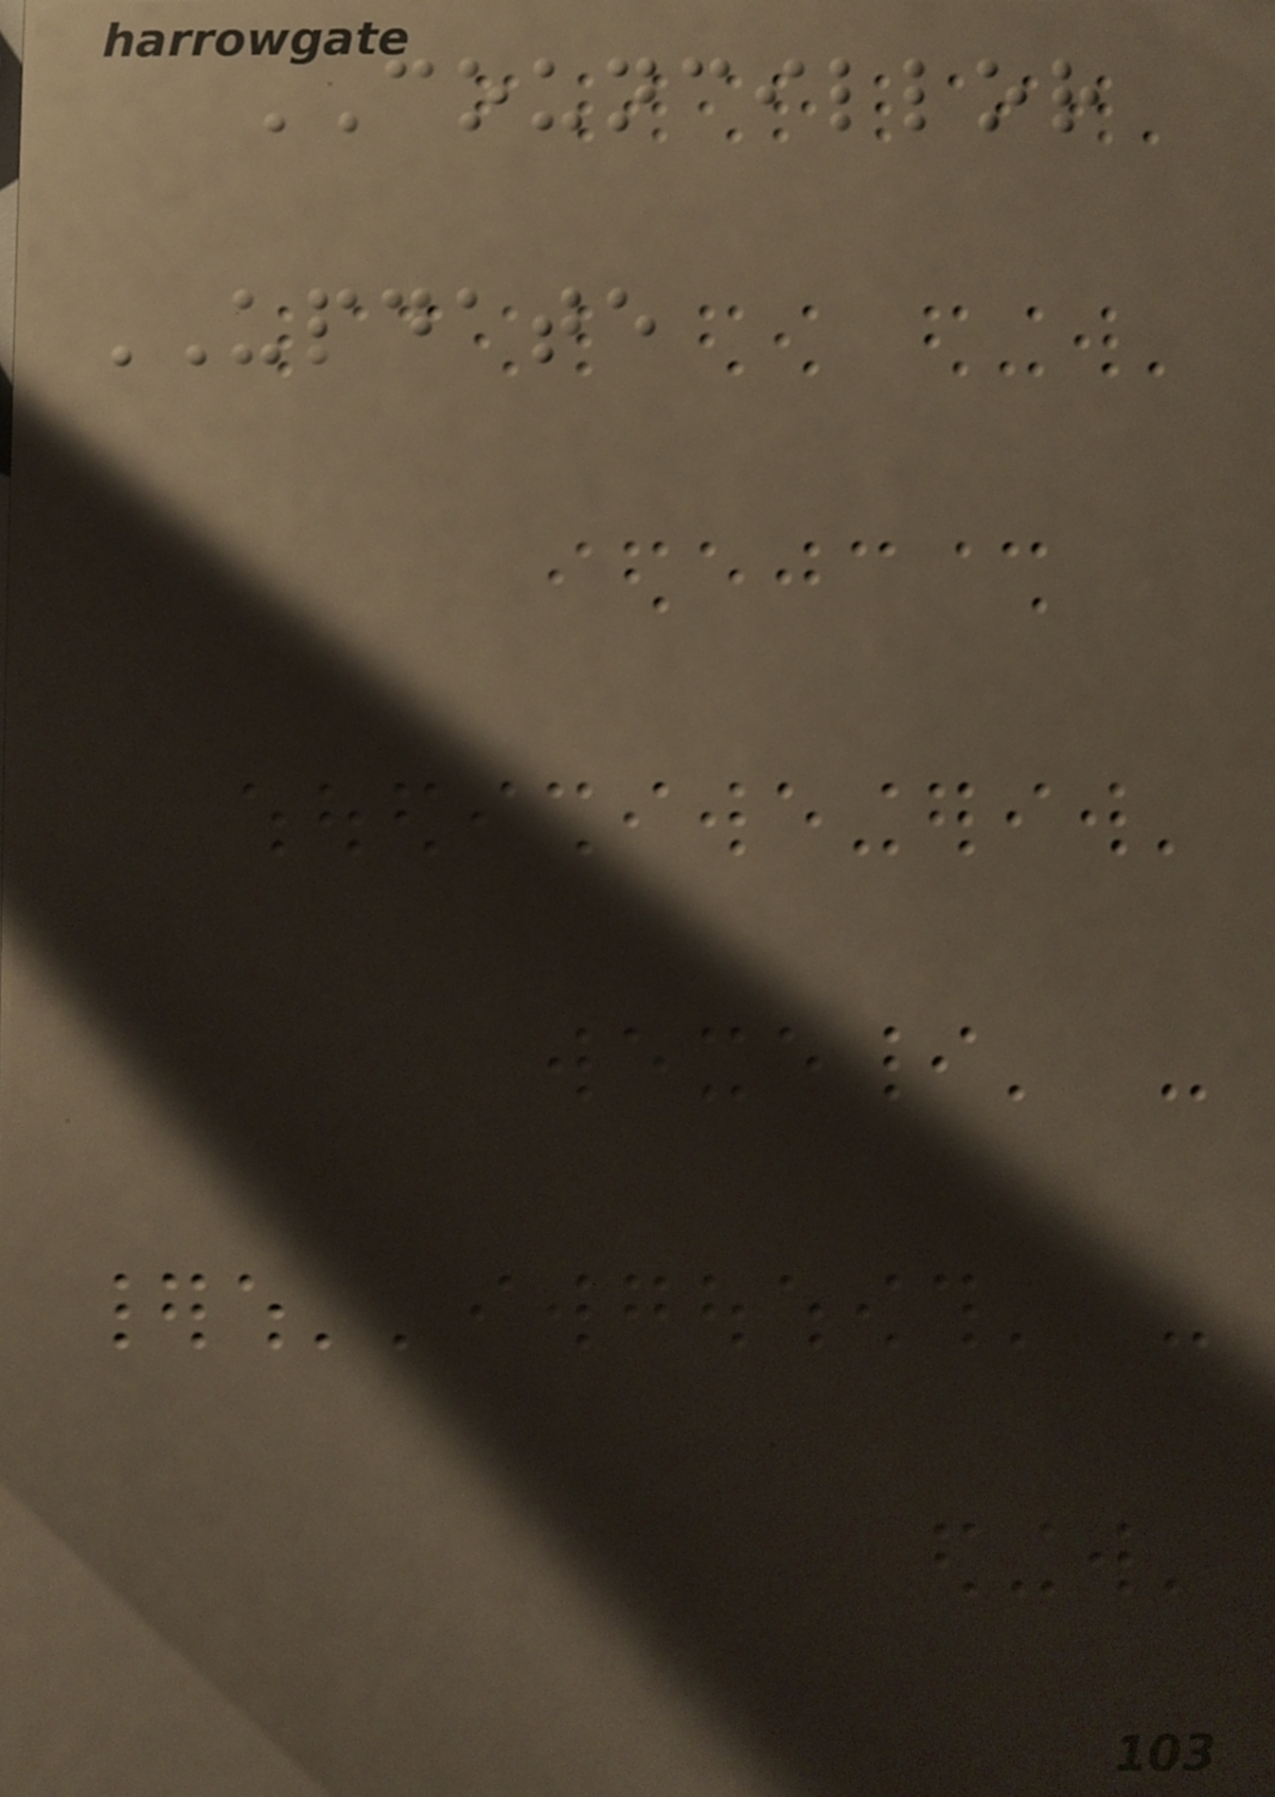COUNCILLOR
UPDATE
